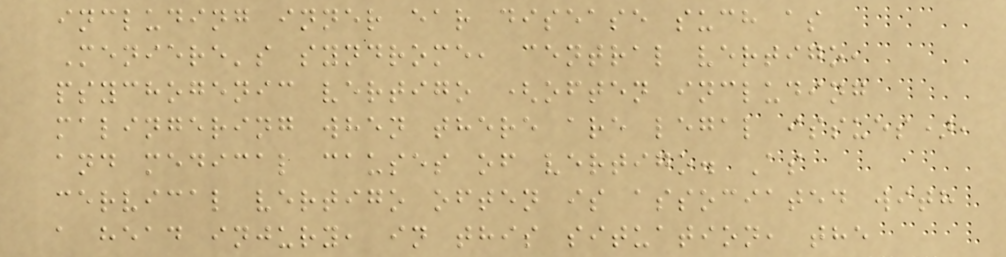including inner ear disease such as
Meniere's syndrome, central vertigo,
psychogenic vertigo (often including
malingering when there are legal issues),
and medical causes of vertigo. As
cervical vertigo often is associated with
a head injury, in this situation, the
